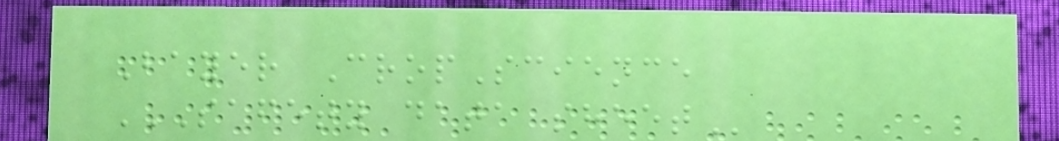Bayer CropScience
SAFETY DATA SHEET
